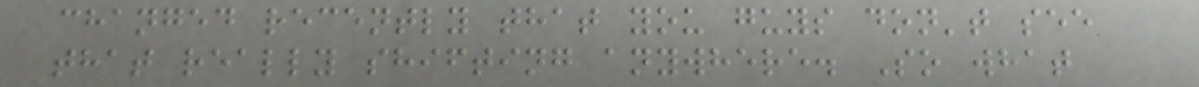changed recently that you guys don't see
that really shifting anywhere. So what
